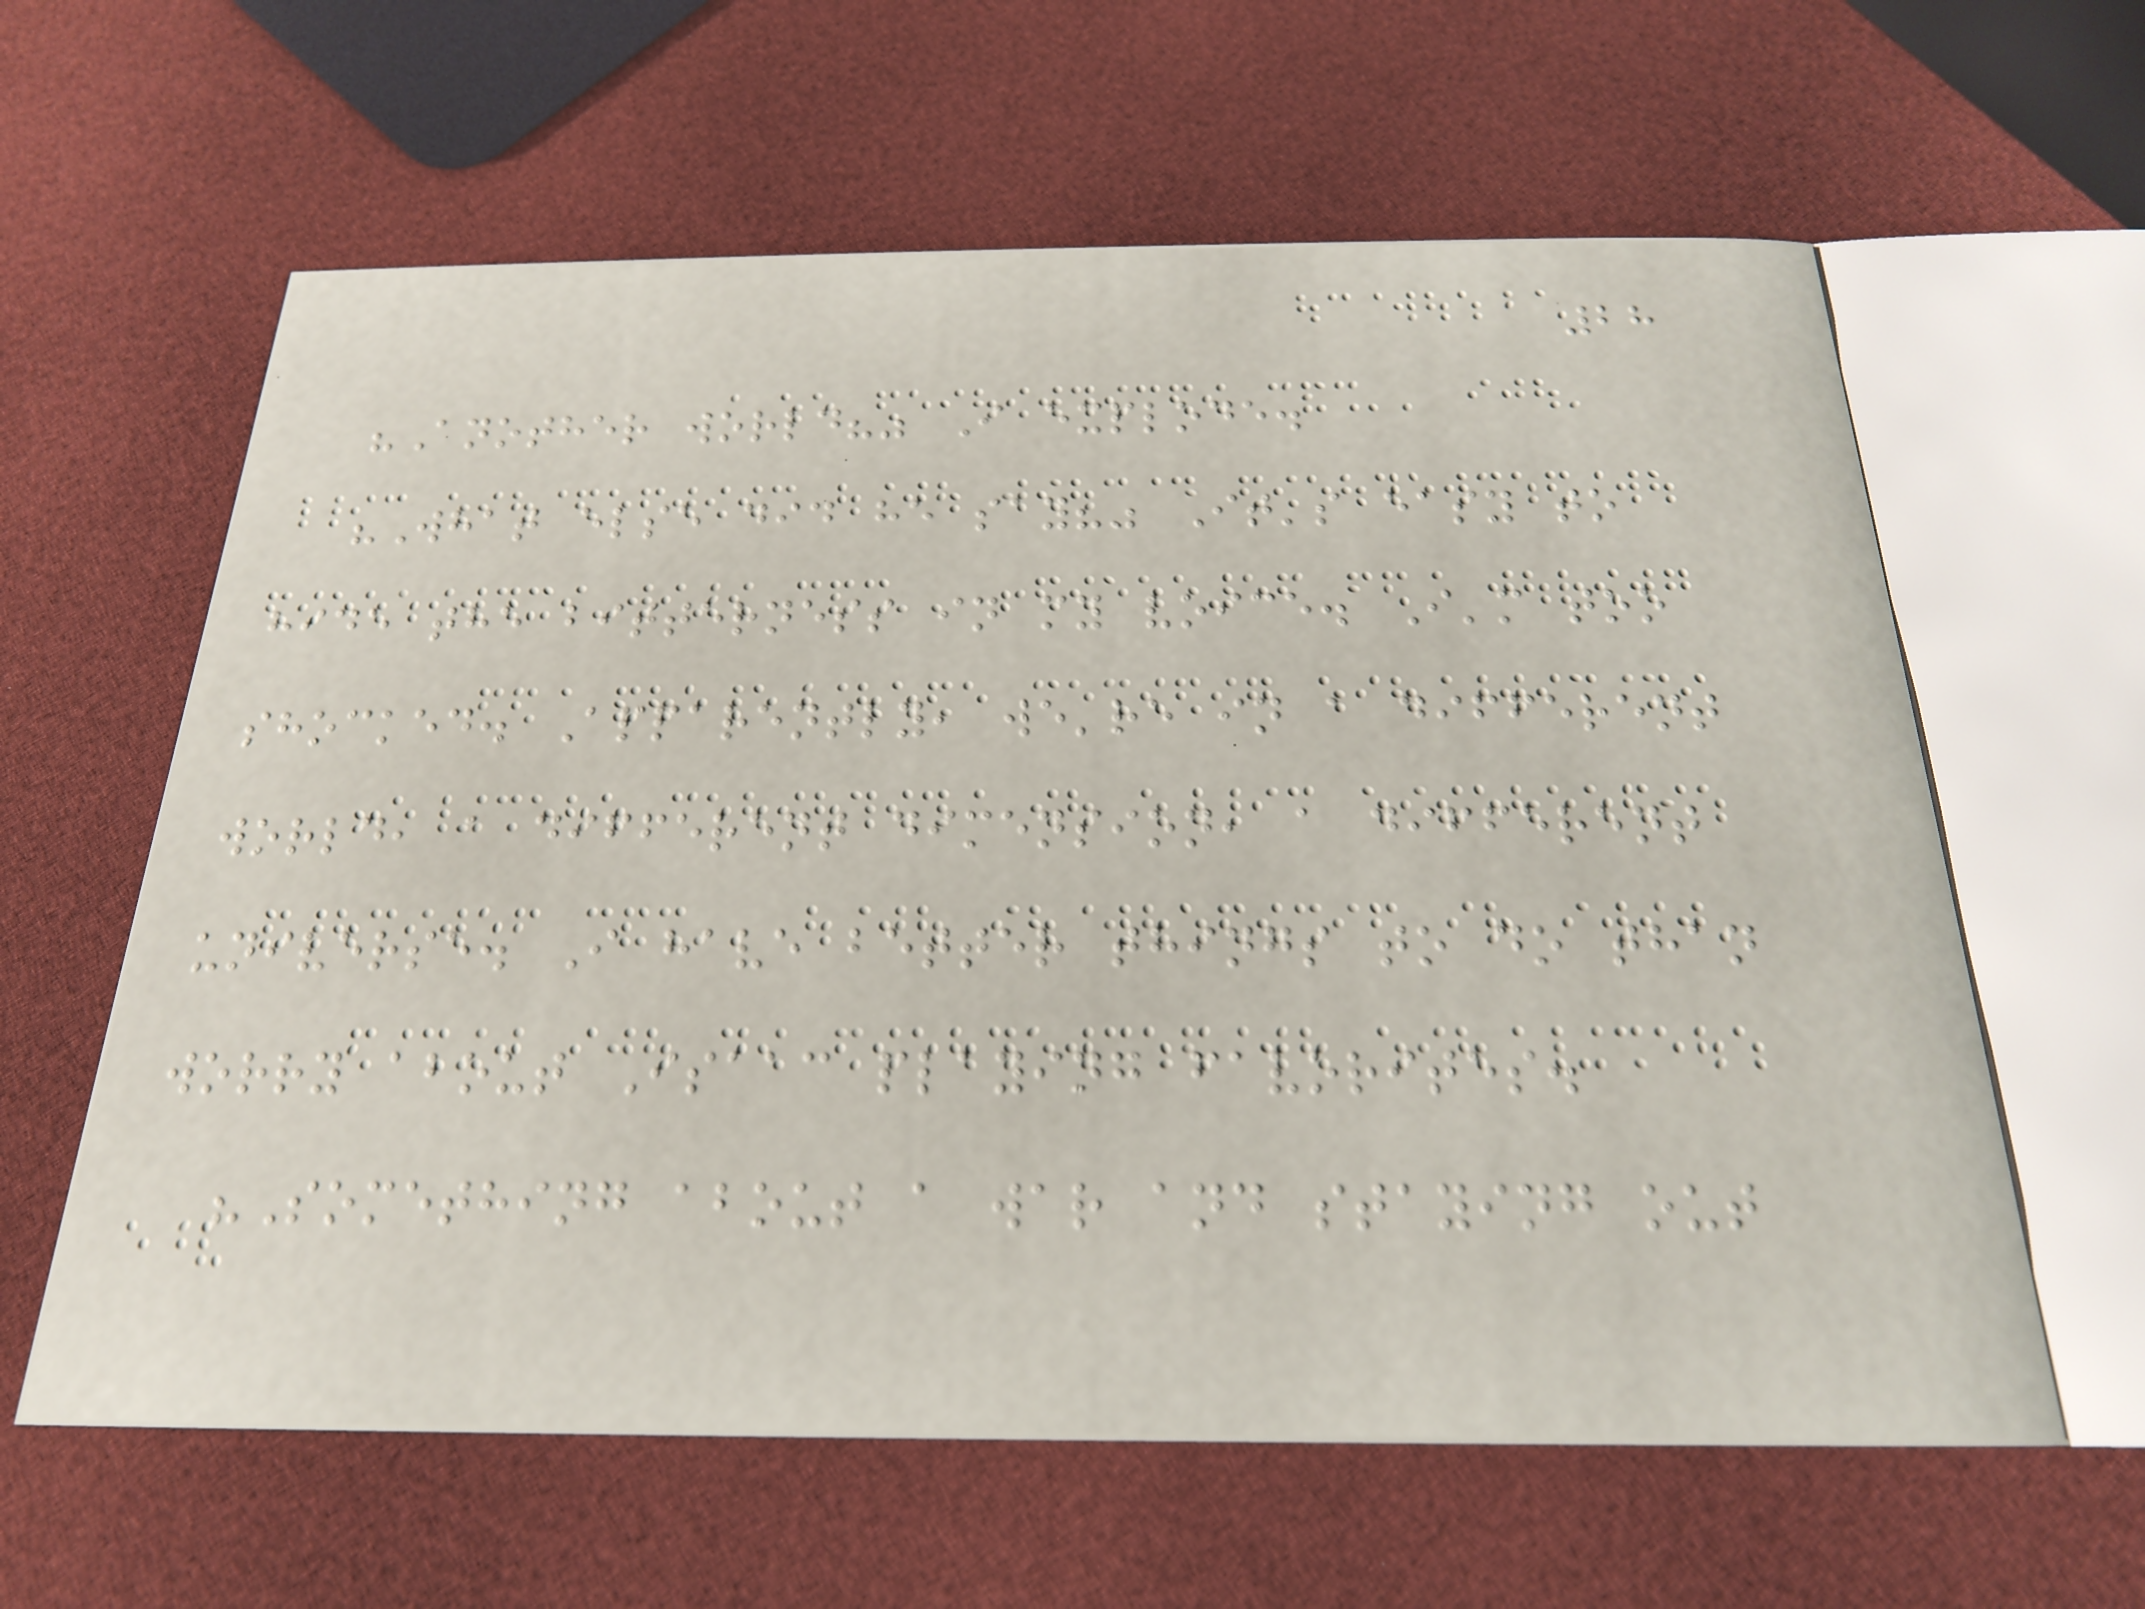28
"Another world?" I explode.
"What else did he say?" It's easy to
hide the bitterness in my voice. I'm too
shocked. Apparently, we're in a different
world, a different dimension, a different
universe. I have better things to do than
worry about Isaac playing favorites.
"Something about a war and staying out
